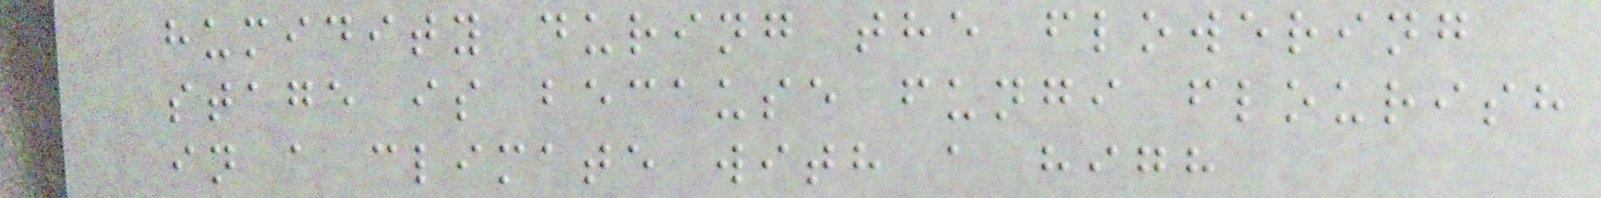humidity during the flowering
stage is because fungi flourish
in a climate with a high
